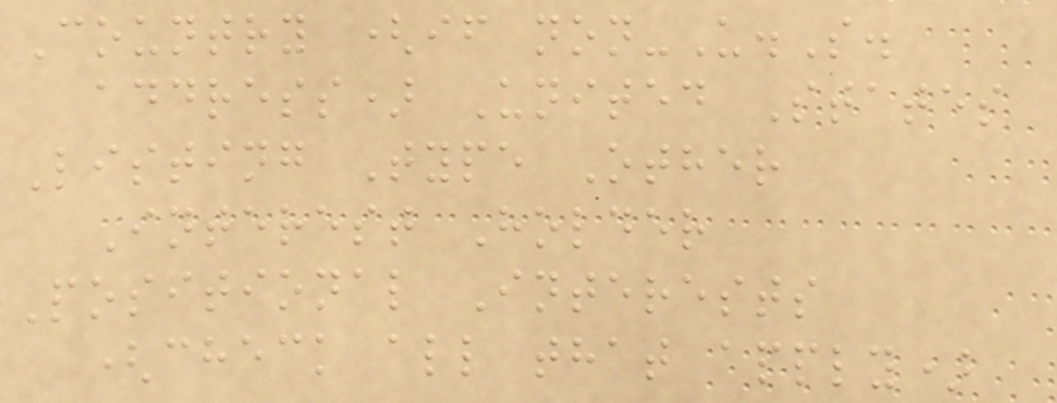Country (if non-U.S.
address) United States
Listing Type Other
Interest Holder
Positional Interests
(check all that apply)
